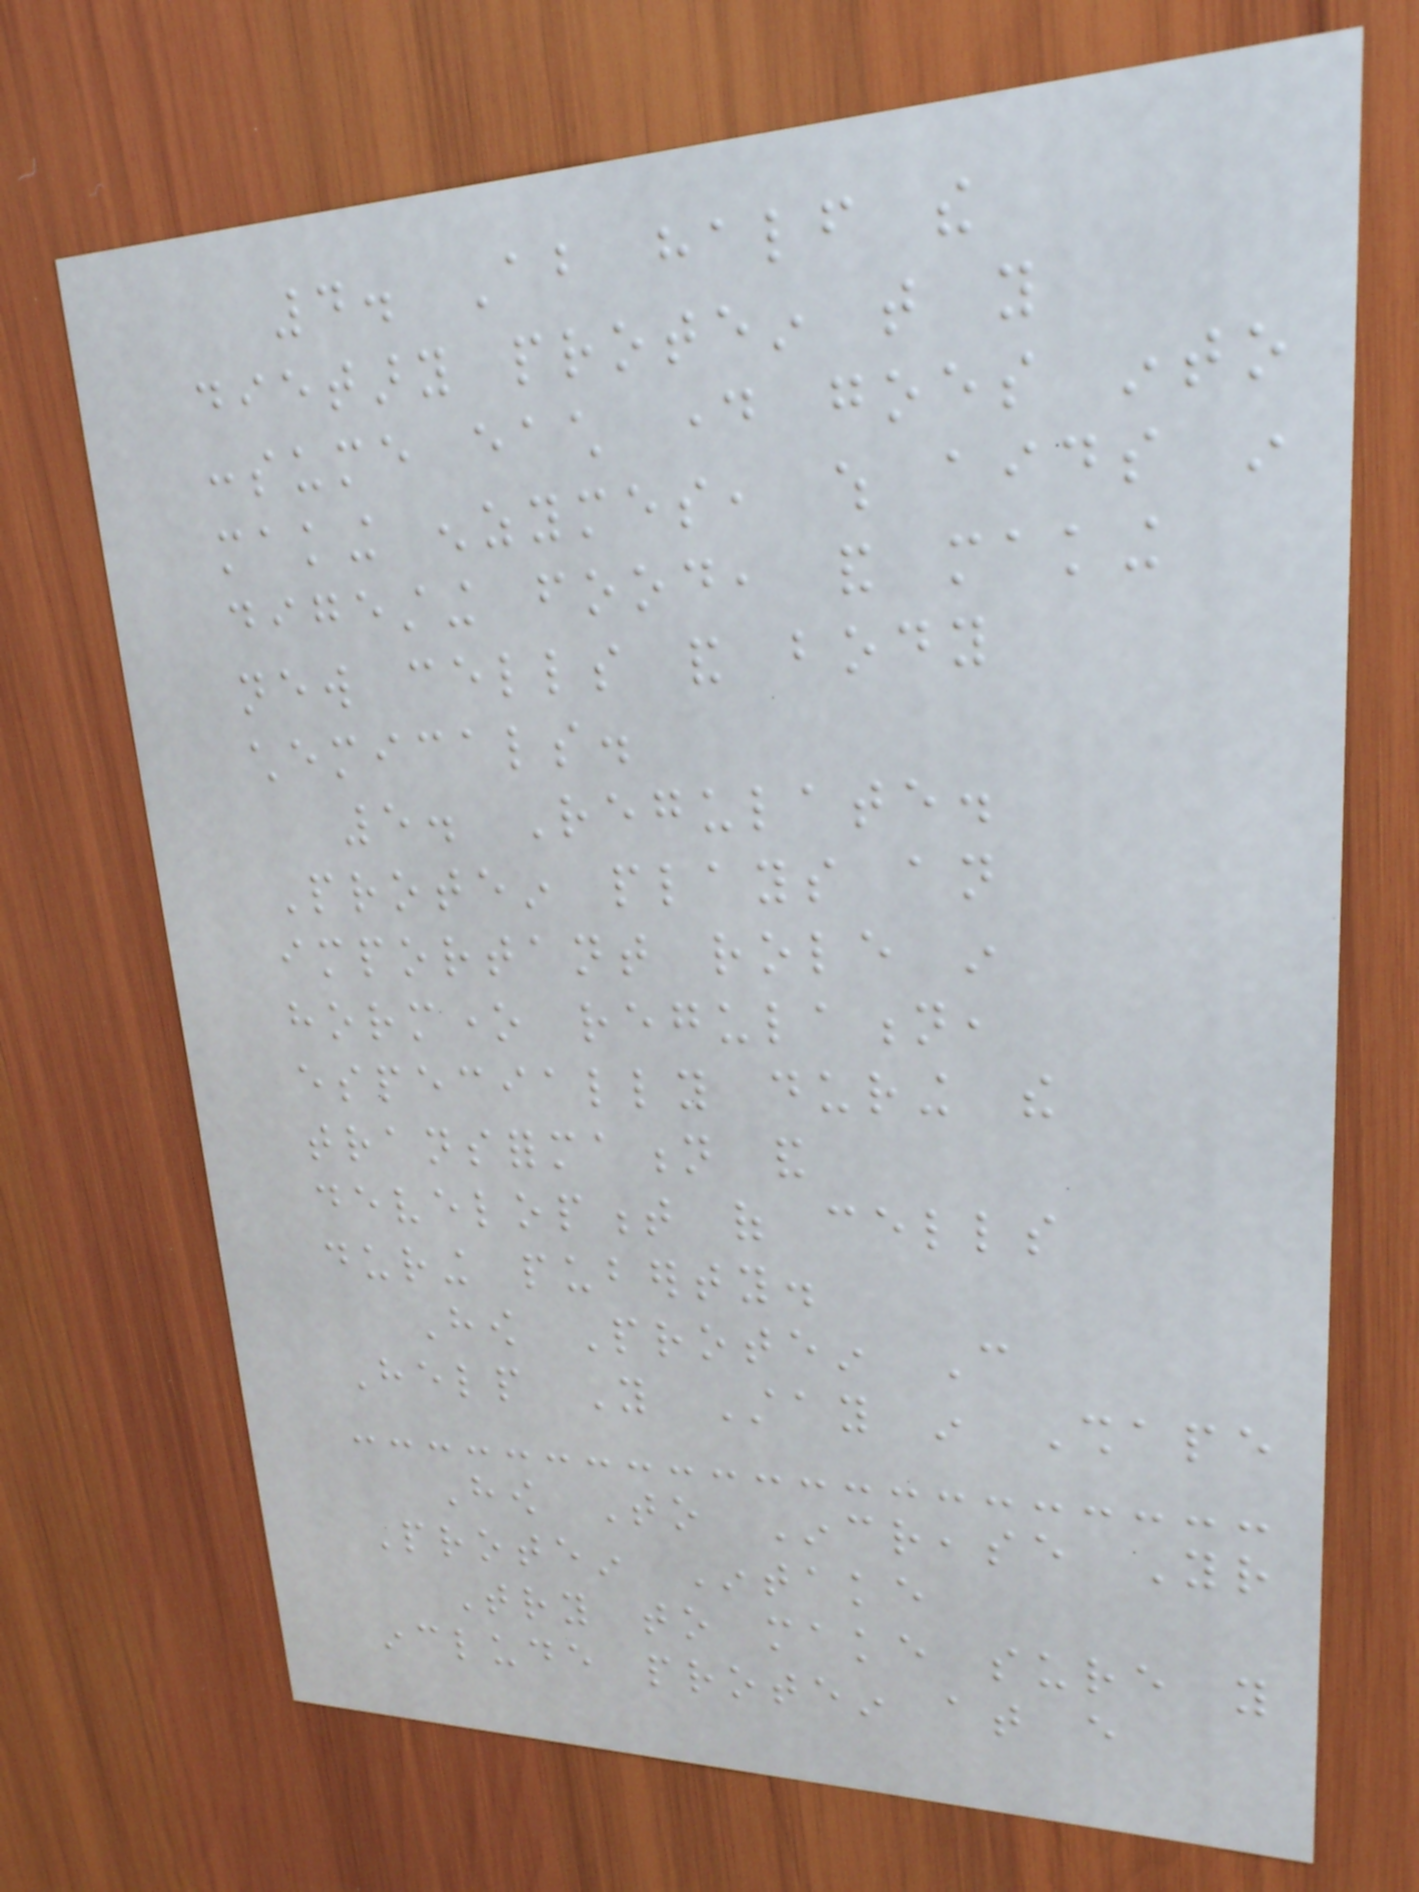4. About half the
dietary protein that you
consume each day goes into
making enzymes, which aids in
digesting food, and making
new cells and body
chemicals.
5. Regulate.
Protein plays an
important role in
hormone regulation,
especially during the
transformation and
development of cells
during puberty.
How Protein Can
Help You Stay in Shape
How To Increase Your
Protein Intake
Try to make sure you
include protein at every
